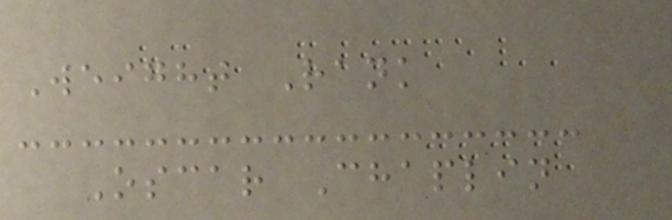Weight Rank
Oscar Chaplin
